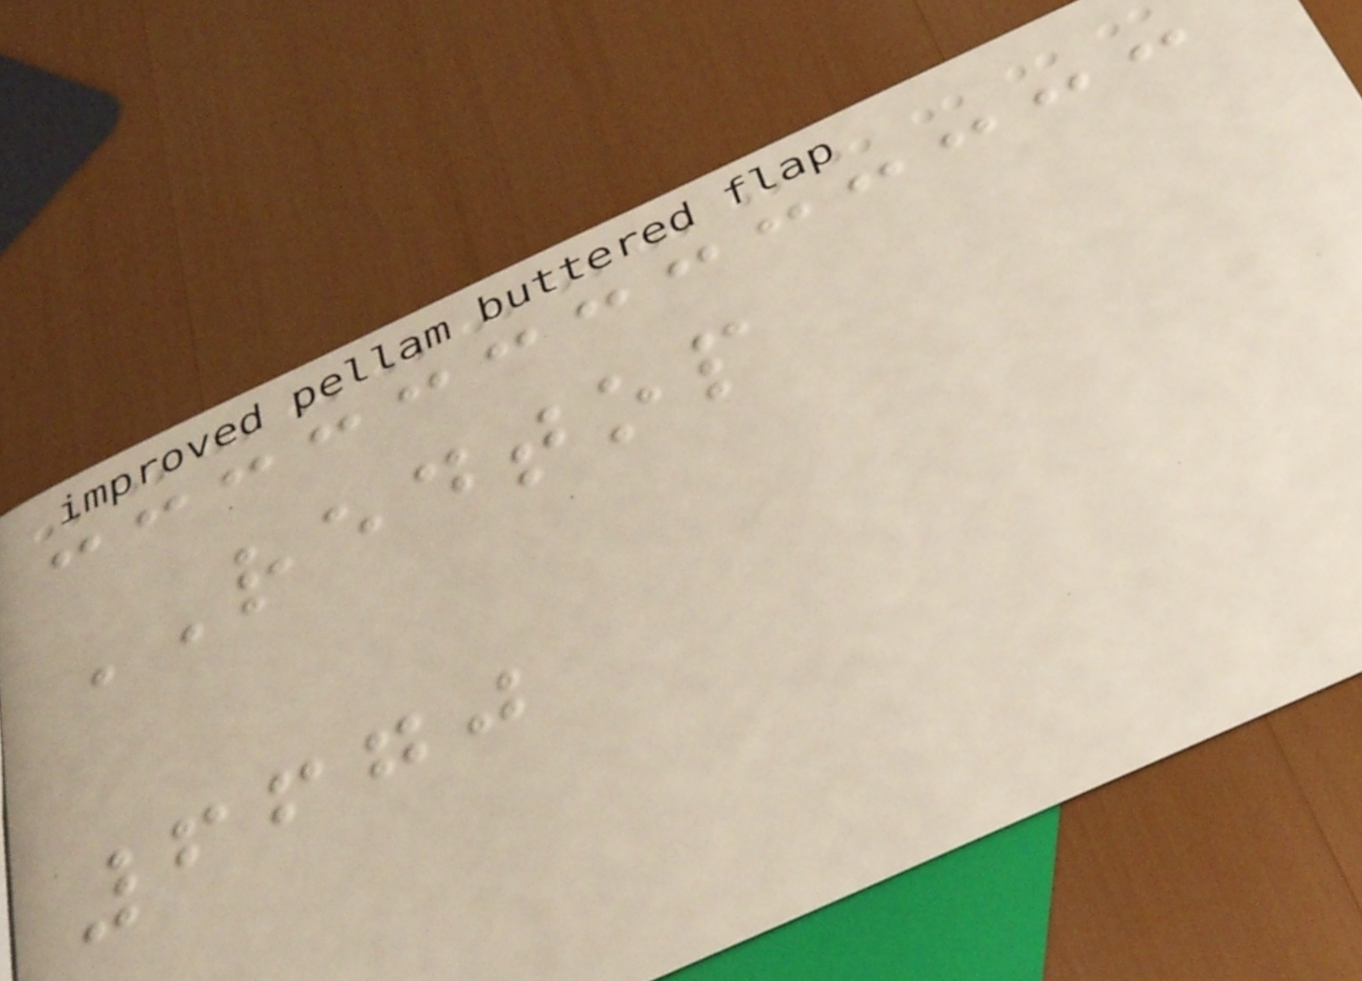REDTOP
6670
